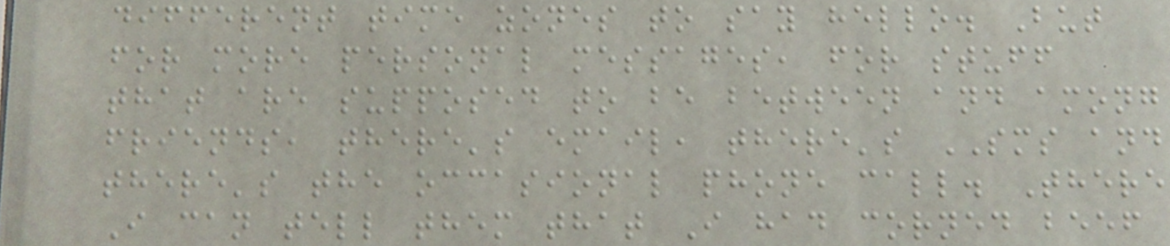different time zones to say hello. But
for more personal messages, for stuff
that are supposed to be between and among
friends, there's email, there's SMS and
there's the occasional phone call. There
I can tell them that I had corned beef
